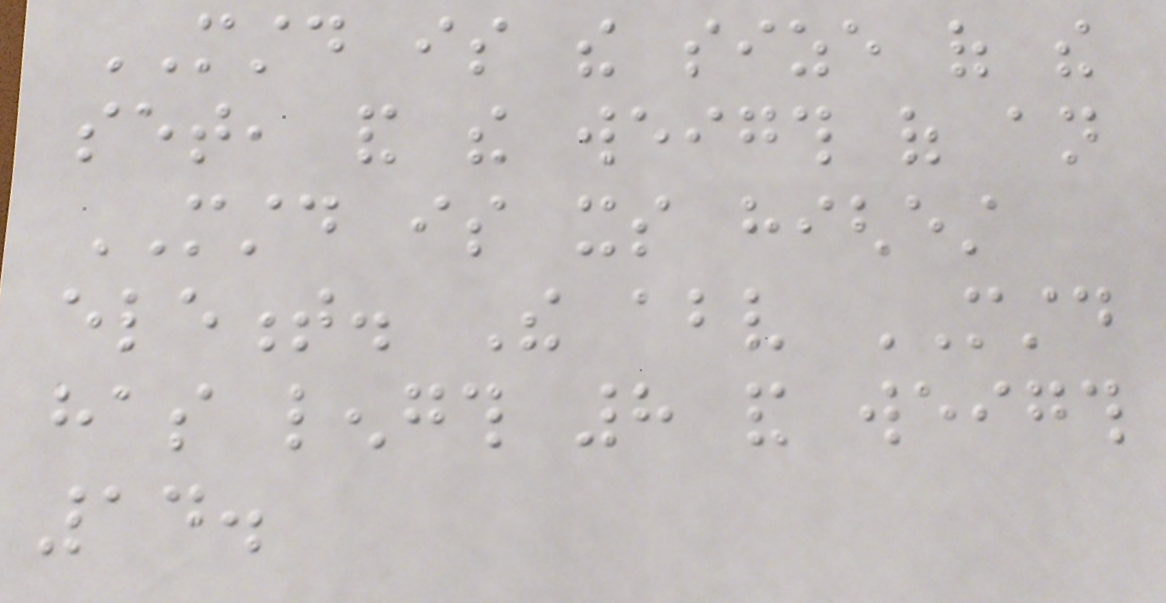MSTD is the size of the
set, and the weigth of an
MSTD is its highest
element. The above MSTD
has length 8 and weigth
14.
